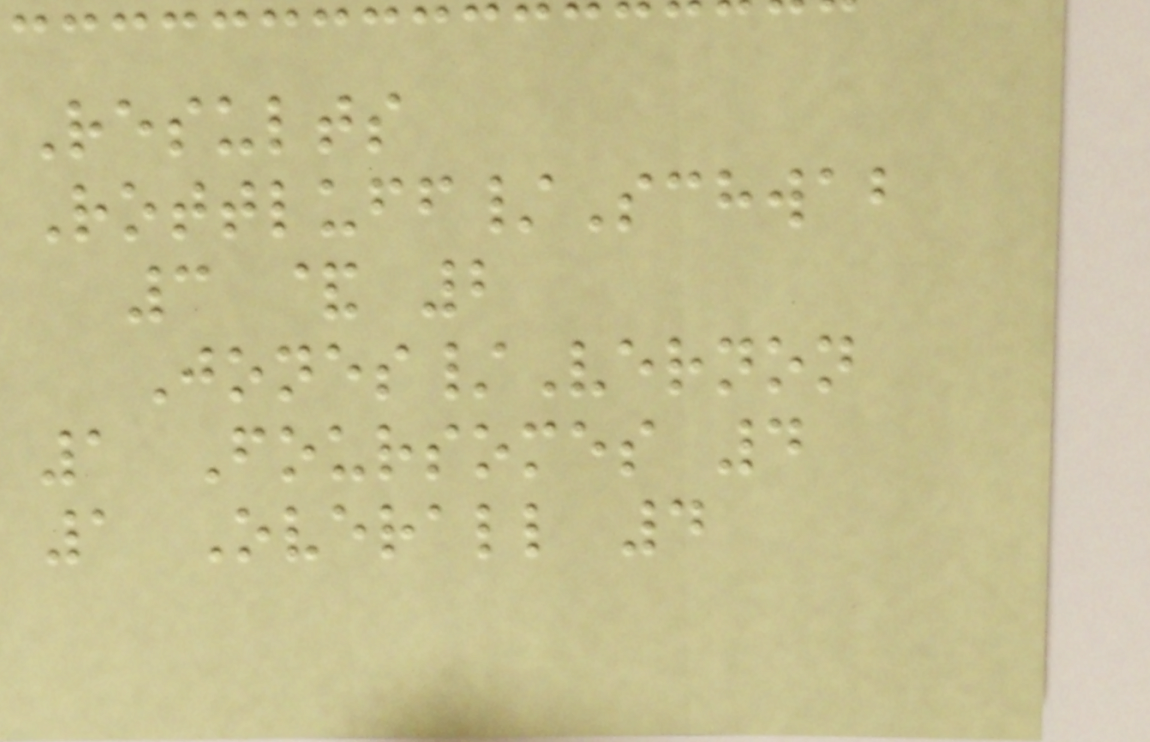Results
Rottluff/Schwab
3 & 2
Jones/Vernon
1 Foursomes 4
1 Overall 4
